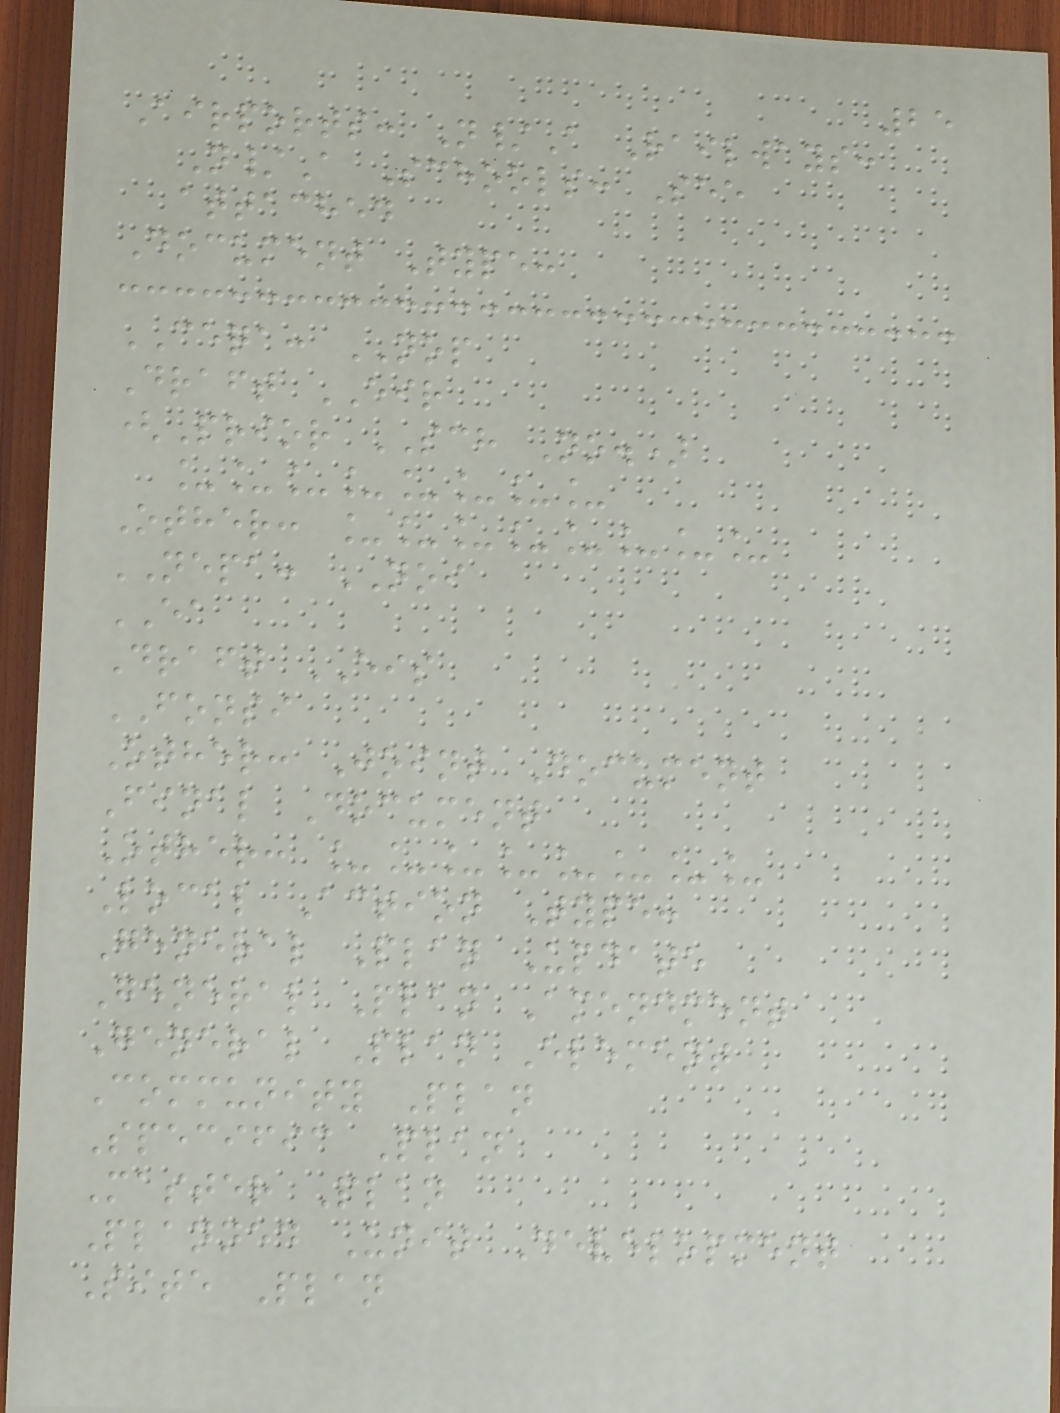25
Airports: N/A Railways:
N/A Schools: See
attached
Document Type:
CEQA: NOP
Draft EIR
(Prior SCH No.)
________
Other: ________
NEPA: NOI
EA
Draft EIS
FONSI
Other: Joint Document
Final Document
Other: ________
Local Action Type:
General Plan Update
General Plan Amendment
General Plan Element
Community Plan
Specific Plan
Master Plan
Planned Unit Development
Site Plan
